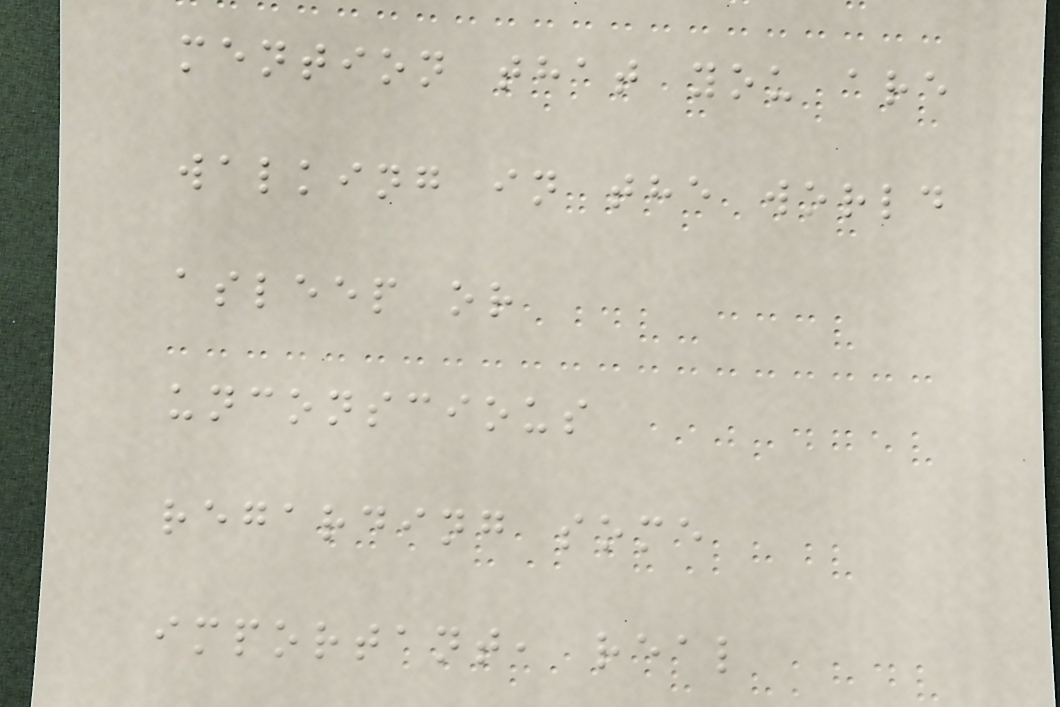mention that you are
walking in the world
asleep or
unconscious
regarding some
important, real
